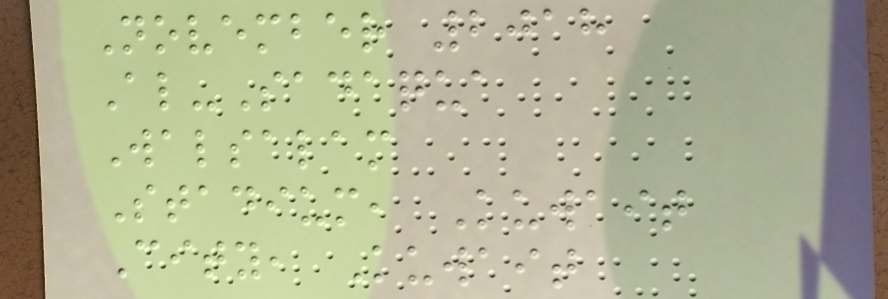November 2018
Al-Sadaqua
Walsalam
Stadium, Kuwait
City, Kuwait
